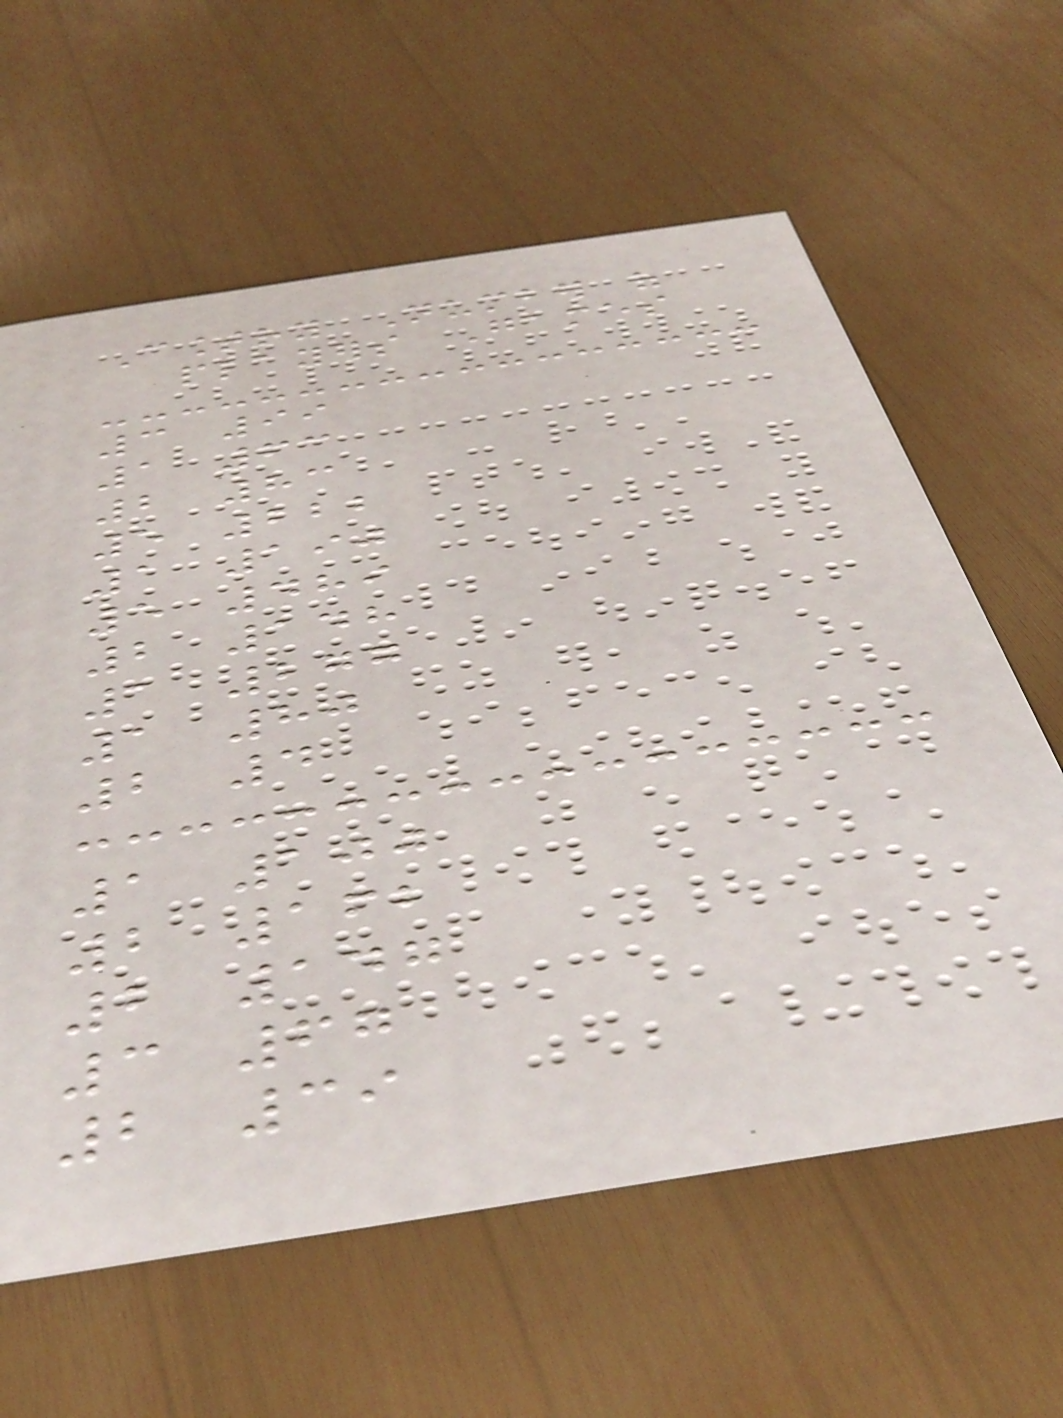Country Number of
players Games
3 99
1 63
2 83
5 222
1 190
5 489
2 148
1 277
1 80
2 4
1 100
2 162
2 147
3 67
2 39
